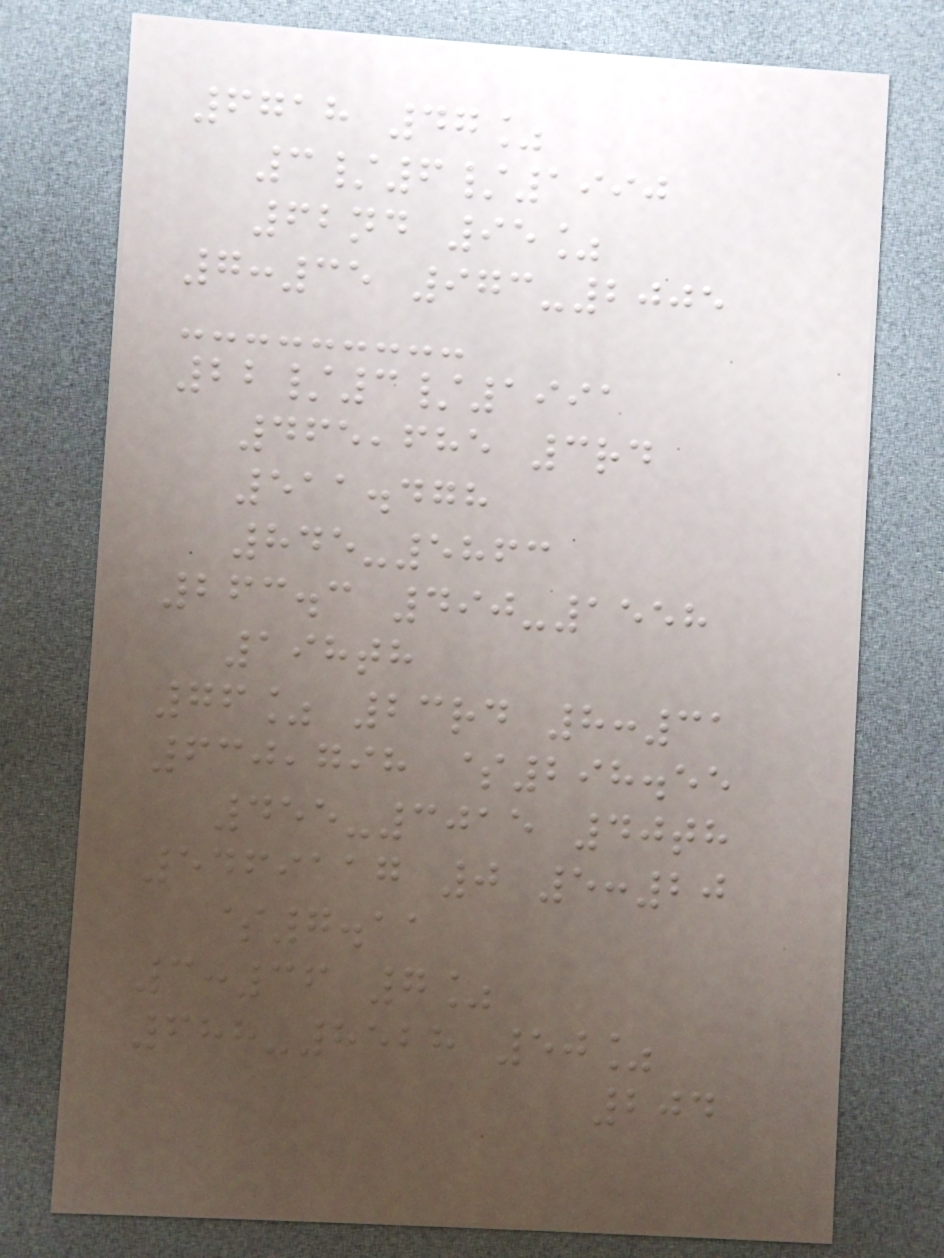6718 47%
3/6/1990
62nd 95%
7:35 973-2005
22/3/1991
465,685 3rd
511.478
845-5863
263.3 490-1558
198th
76% 23rd 8:31
630,798 $298.55
455-3015 40th
5469117 0 5:20
$7.11
3:36 7%
688-8528 50%
204
